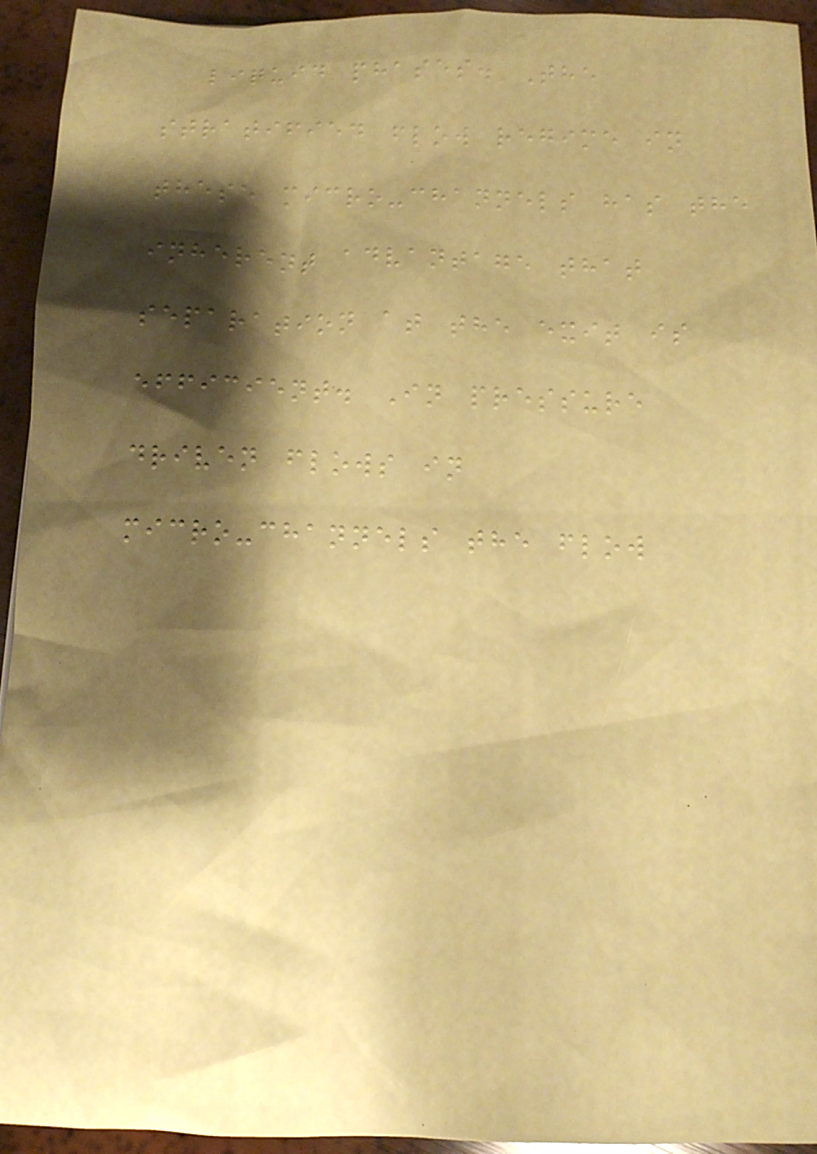liquid phases. The
stratified flow regime in
these micro-channels has the
inherent advantage that
separation at the exit is
efficient. In pressure
driven flows in
micro-channels the flow
